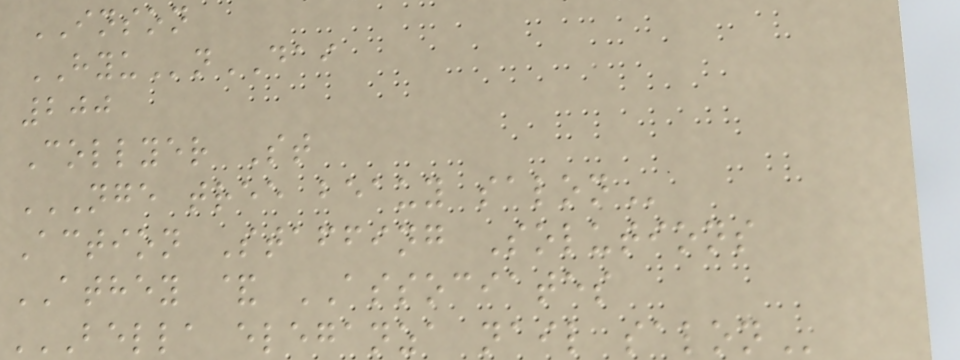INSON
HYUnDAI
200
Collyer St
NGE TREE BEAUY SALON
Action Staffing Solutions
ATHEY & ASSOCIATES
BELLA ELEGANZA NAIL SALON
